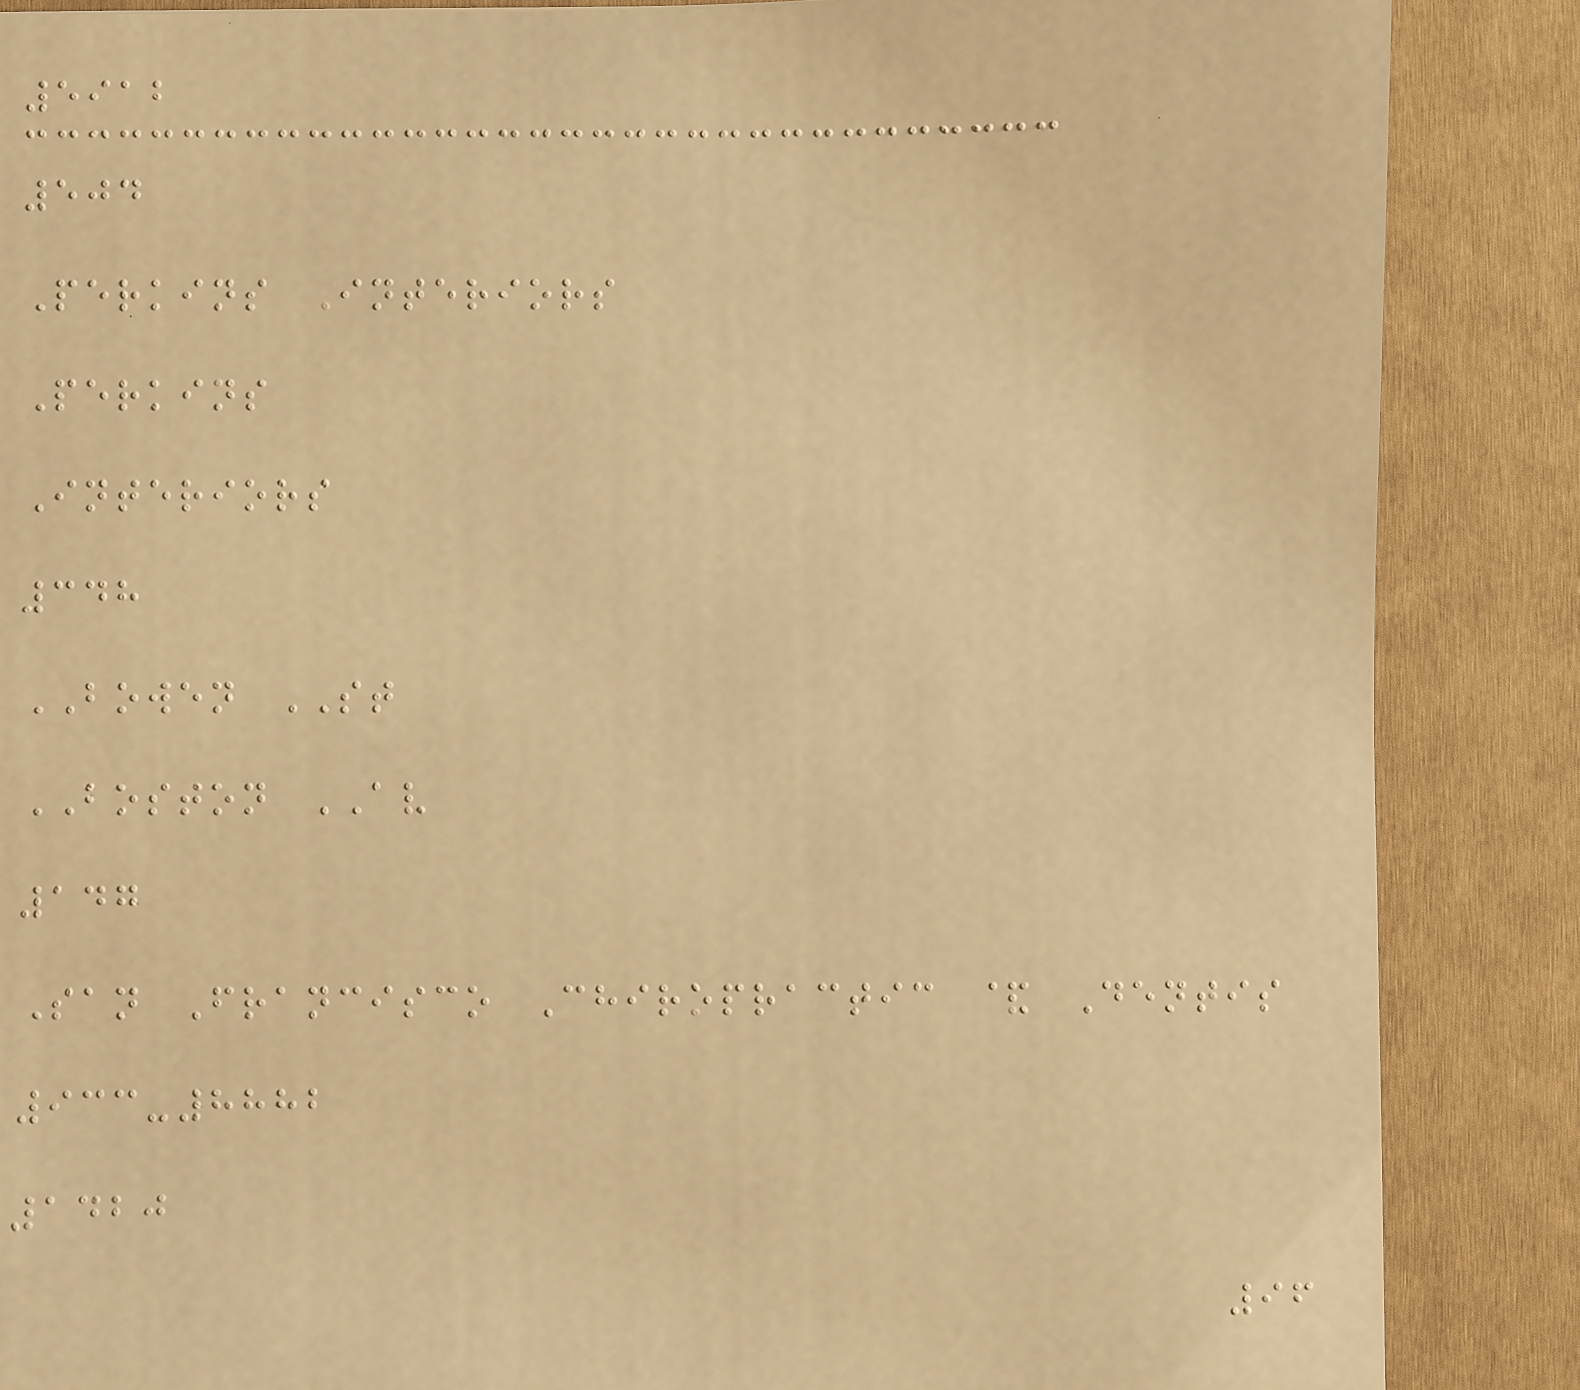5912
504
Perkins Interiors
Perkins
Interiors
348
BOWEN ST
BOSTON AV
147
San Francisco Chiropractic & Dentis
933-8882
1420
96
